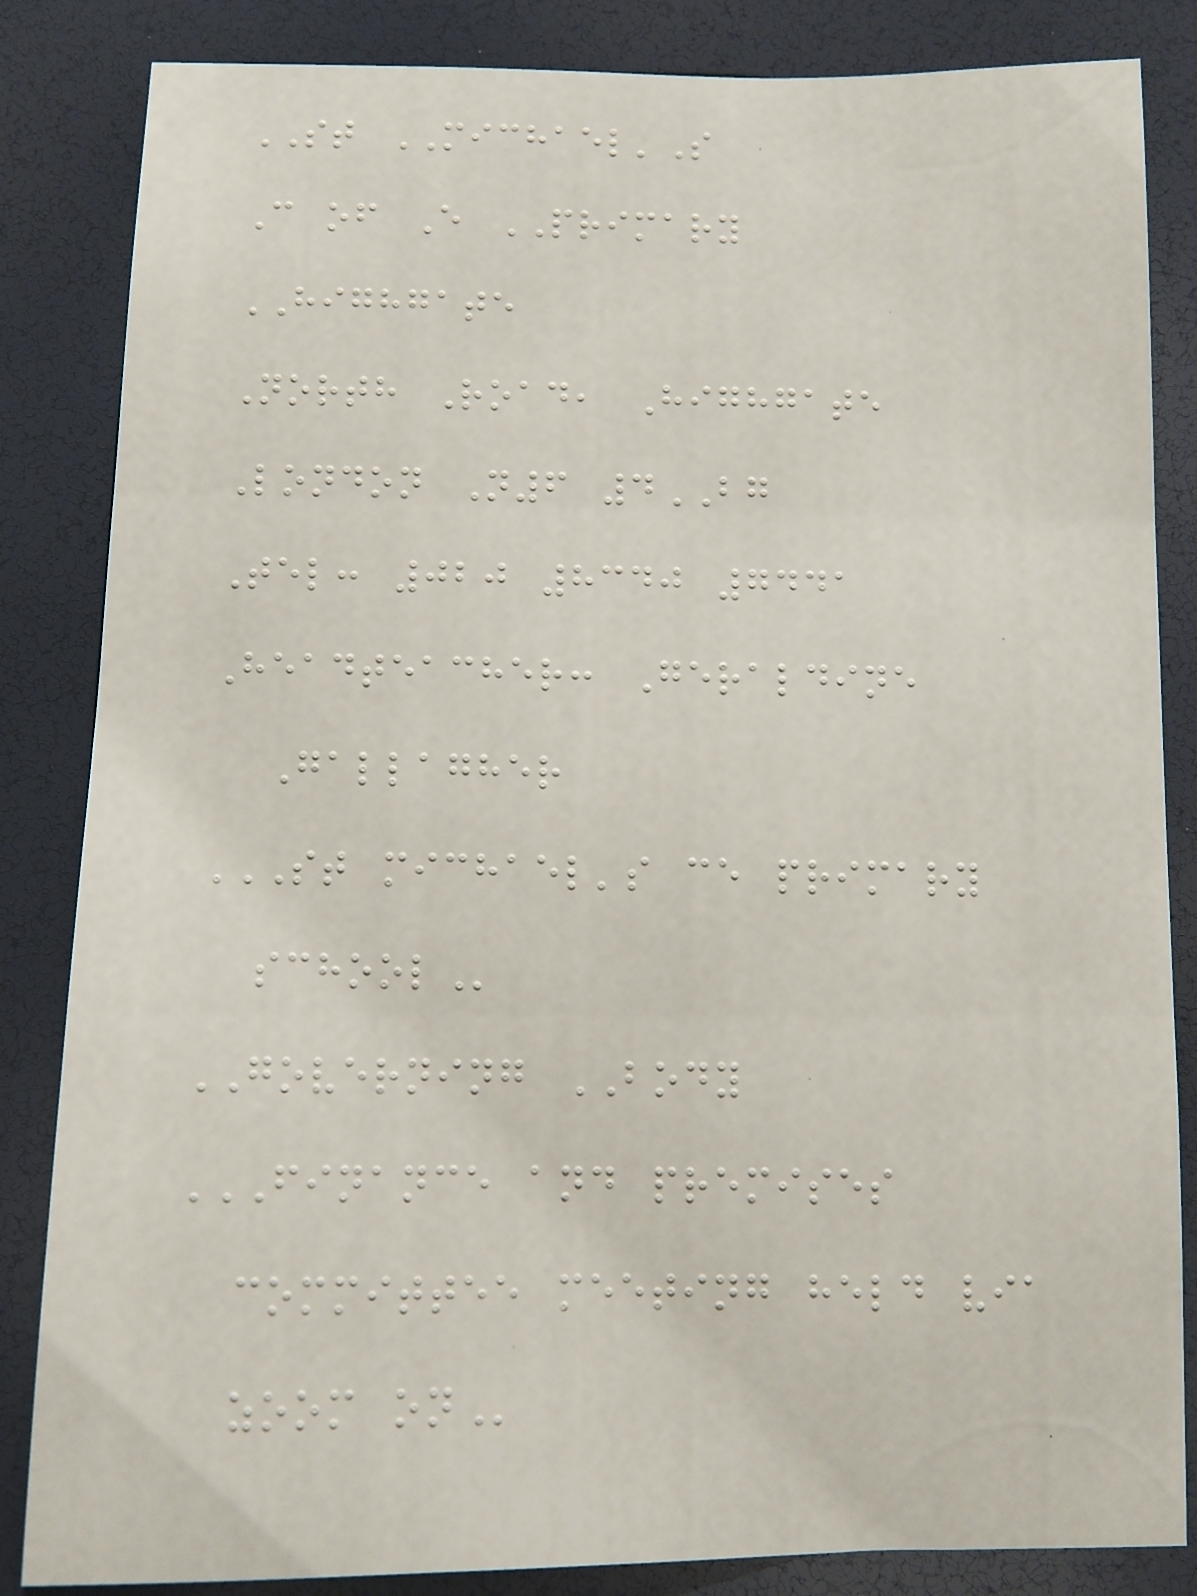ST MICHAEL'S
C of E PRIMARY
HIGHGATE
North Road, Highgate
London N6 4BG
Tel: 020 8340 7441
Headteacher: Geraldine
Gallagher
ST MICHAEL'S CE PRIMARY
SCHOOL
GOVERNING BODY
FINANCE AND PREMISES
COMMITTEE MEETING HELD VIA
ZOOM ON
